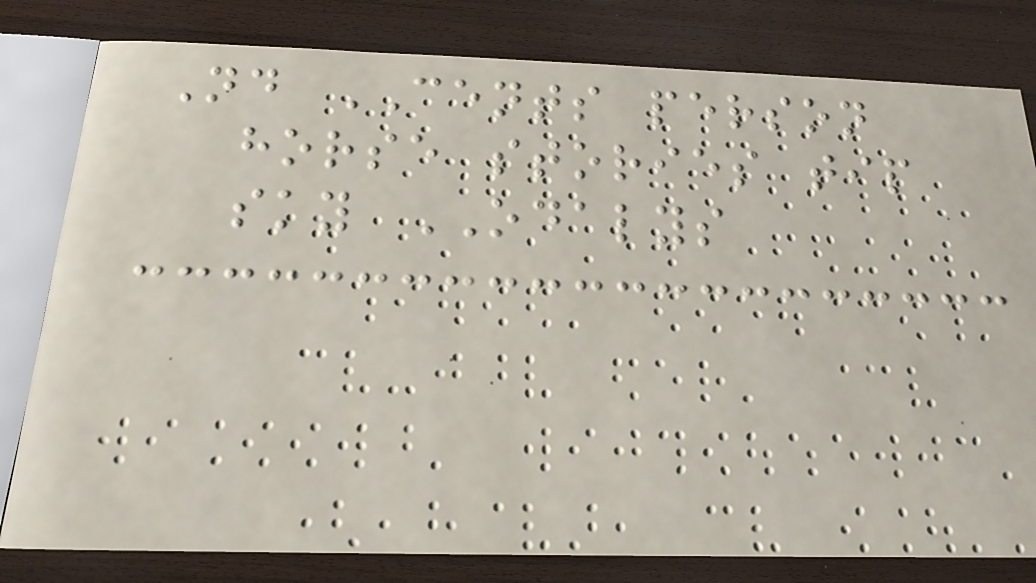Nd CENTS person
horse stories tip
sky ODALYS
